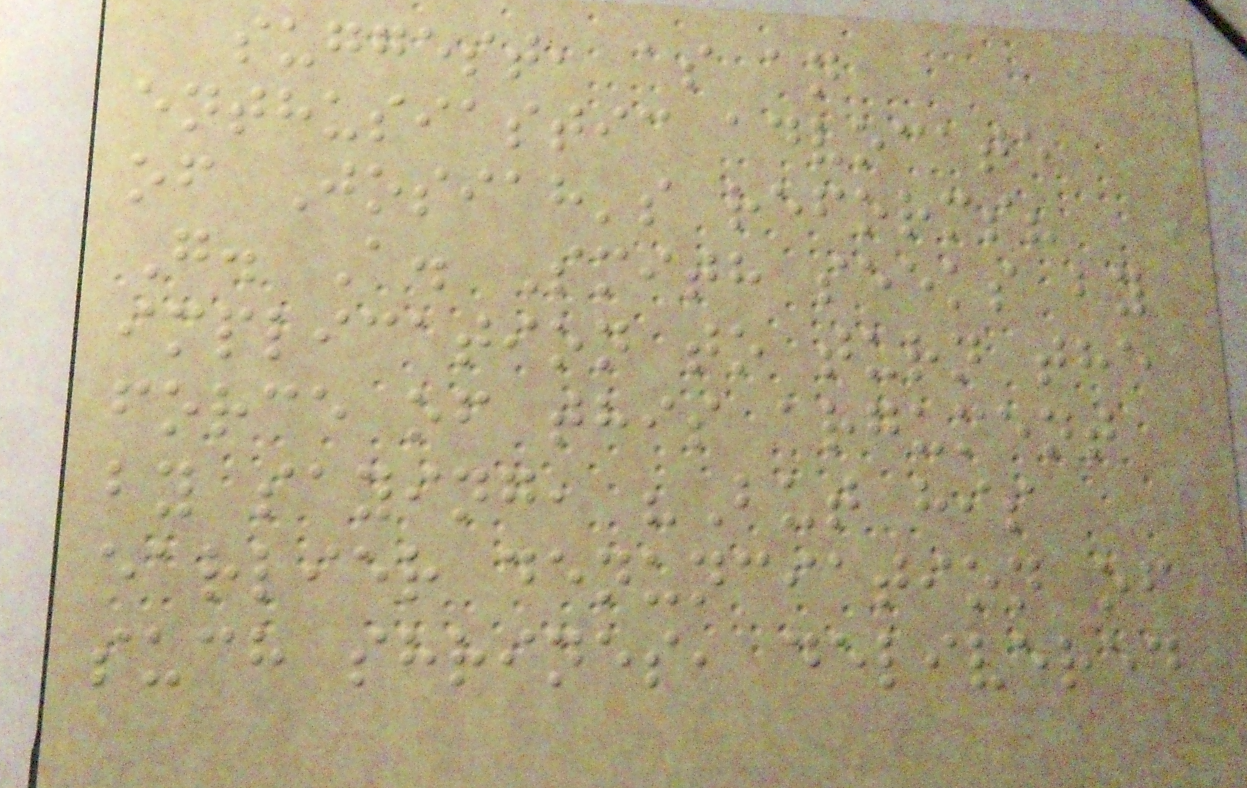suggest, as an
enthusiastic advocate
of Josiah's reforms?
G. A. Smith seeks by
implication to turn the
force of this argument
by saying, "But his
earlier denunciation of
such shrines, delivered
